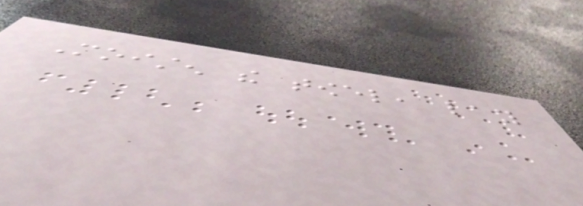Moisten the towel, lay
